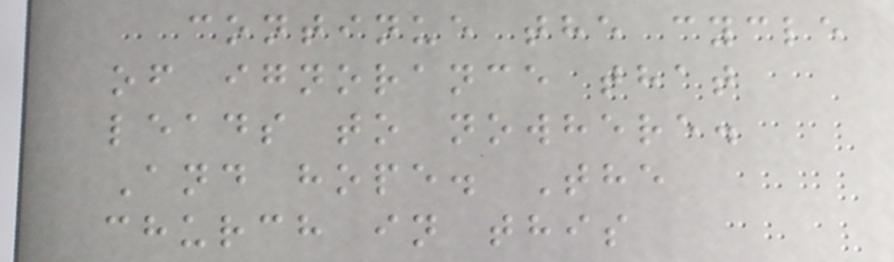continue the cycle
of ignorance that
leads to nowhere.
And hope. The
church in this
